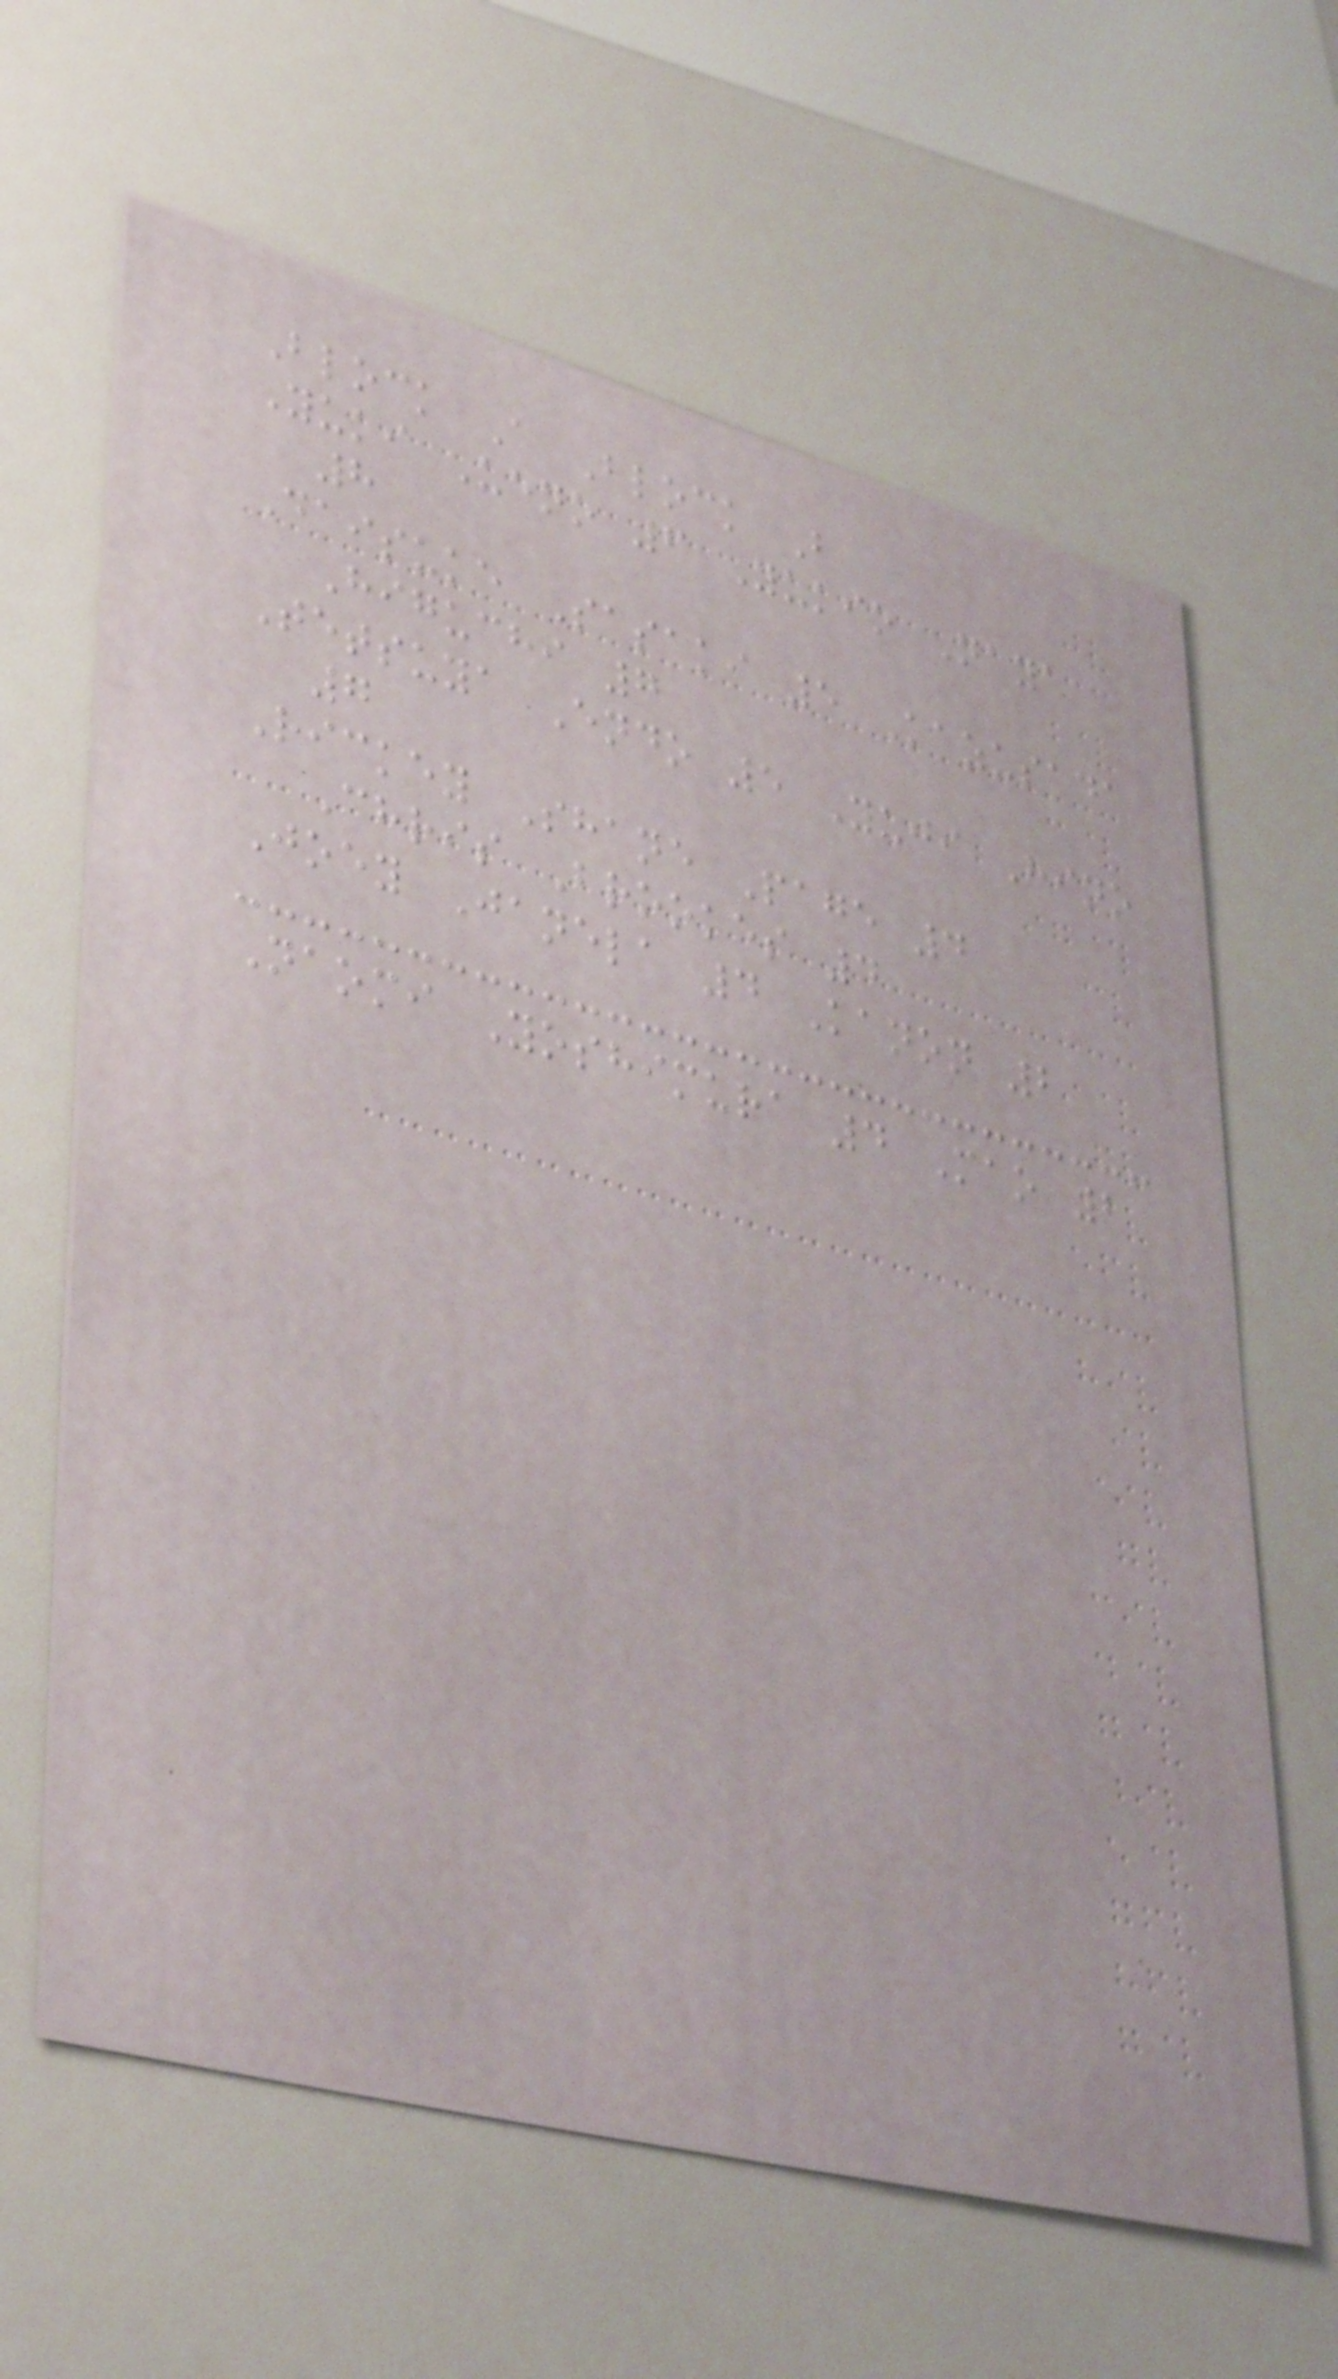Block A Block B
Yuki Ueno 6 Yukio Naya
8
Daisuke Sasaki 5 Kazusada
Higuchi 7
Tetsuya Endo 5 Yuji Hino
7
Rickey Shane Page 4
Chris Brookes 4
Joey Janela 4 Kanon 2
Naomi Yoshimura 4 Mao 2
